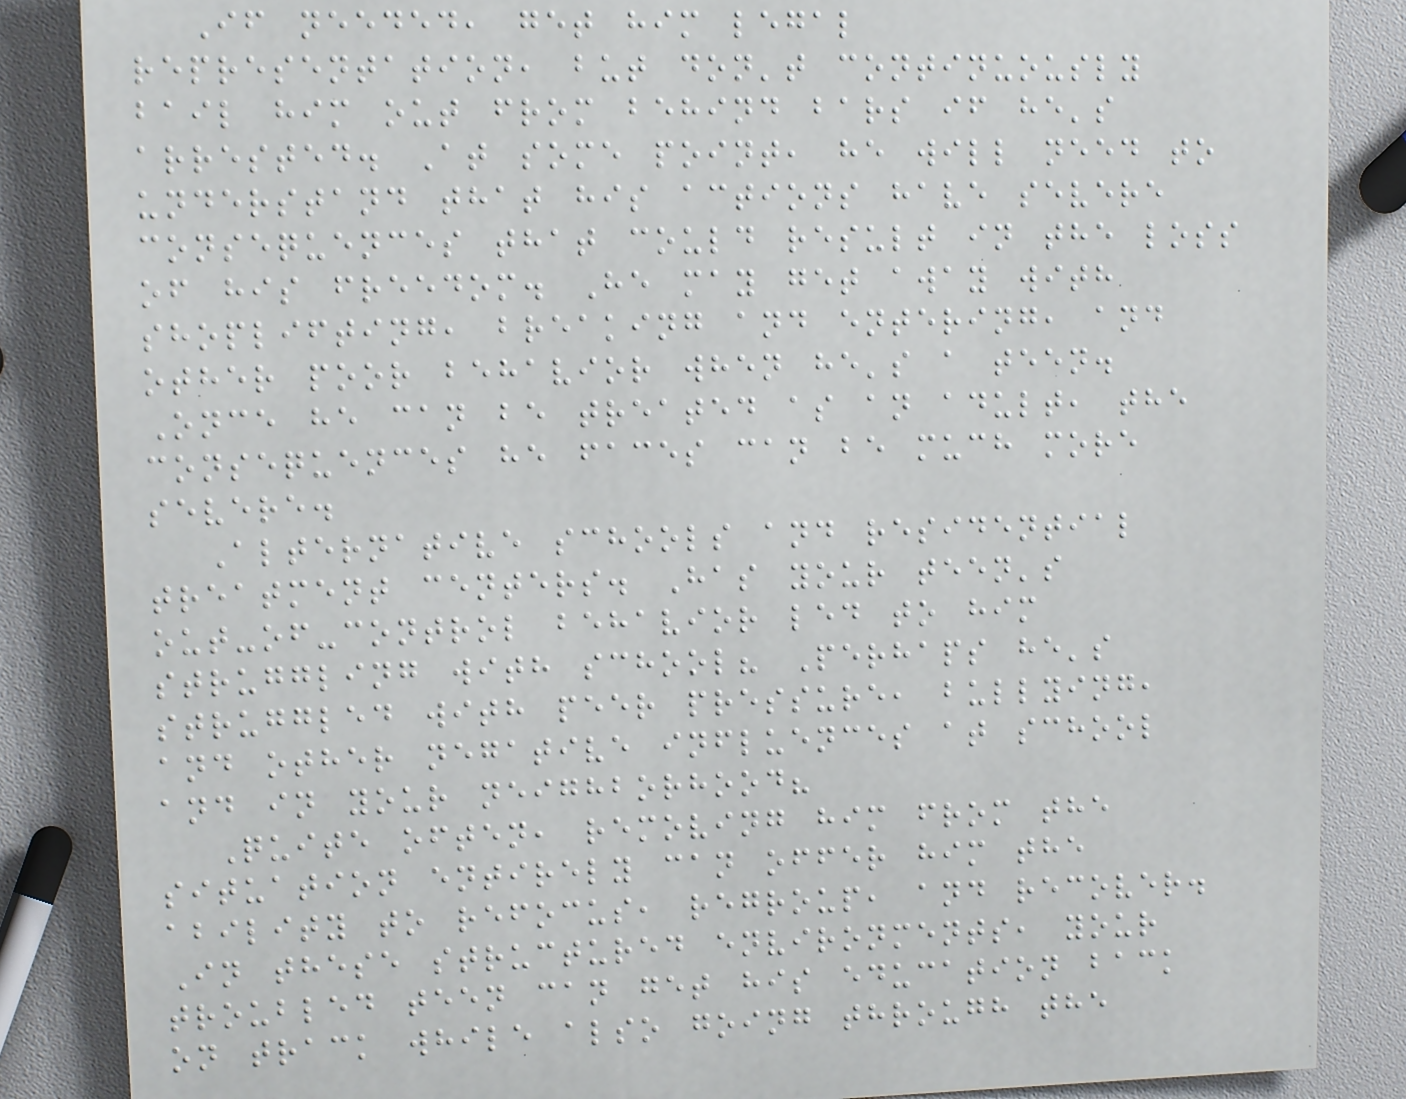If needed, get him legal
representation, but don't continuously
bail him out from behind bars if he's
arrested. At some point, he will need to
understand that his actions have severe
consequences that could result in the loss
of his freedom. He may get away with
shoplifting, breaking and entering, and
other poor behavior when he's a teen.
Once he can be treated as an adult, the
consequences he faces can be much more
severe.
Alternative schools and residential
treatment centers. Has your teen's
out-of-control behavior led to him
struggling with school? Perhaps he's
struggled with peer pressure, bullying,
and other negative influences at school
and in your neighborhood?
Quite often, removing him from the
situation entirely can offer him the
ability to refocus, regroup, and recover.
In these structured environments, your
troubled teen can get his education back
on track while also going through the
